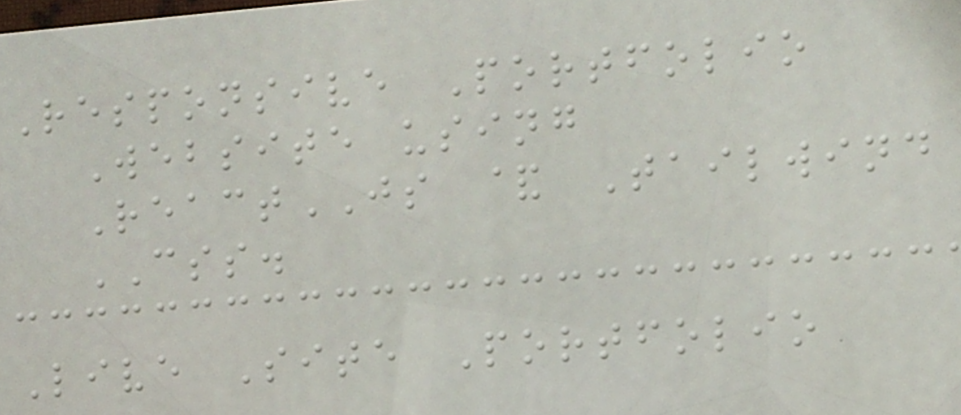Responsive Portfolio
Website using
ReactJS & Tailwind
CSS.
Live Site Portfolio
